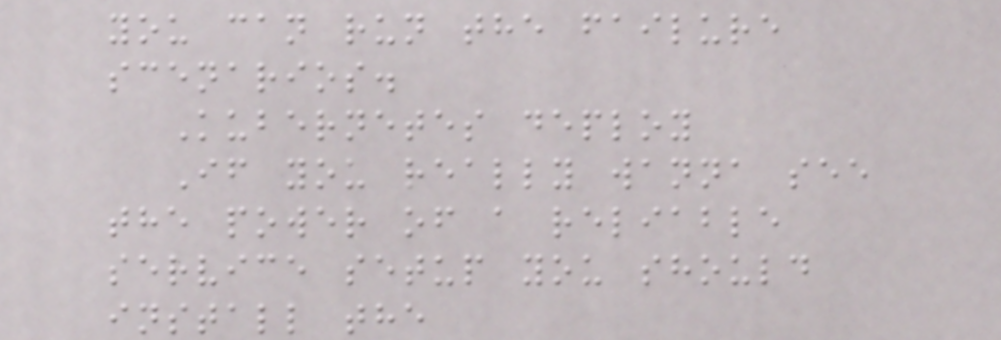you can run the failure
scenarios.
Kubernetes deploy
If you really wanna see
the power of a reliable
service setup you should
install the
